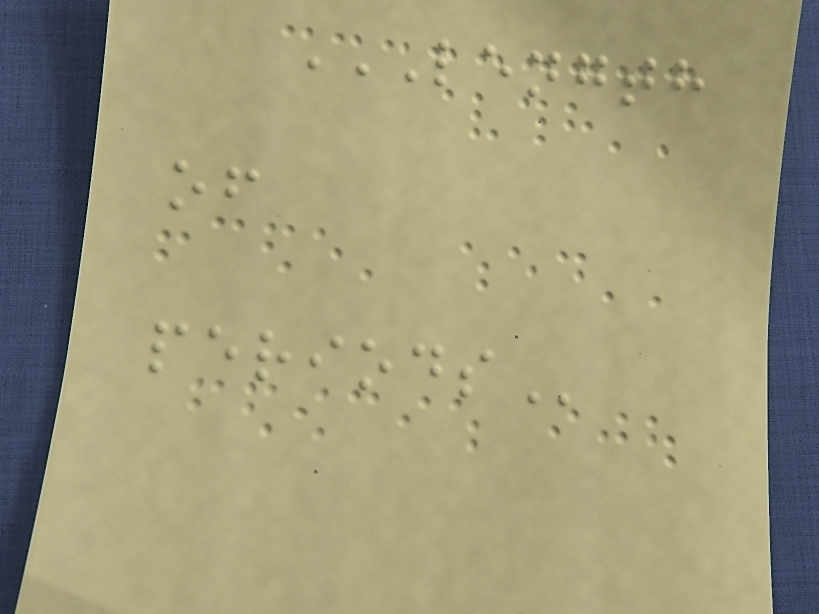LENGTH
OF
PERIODS
